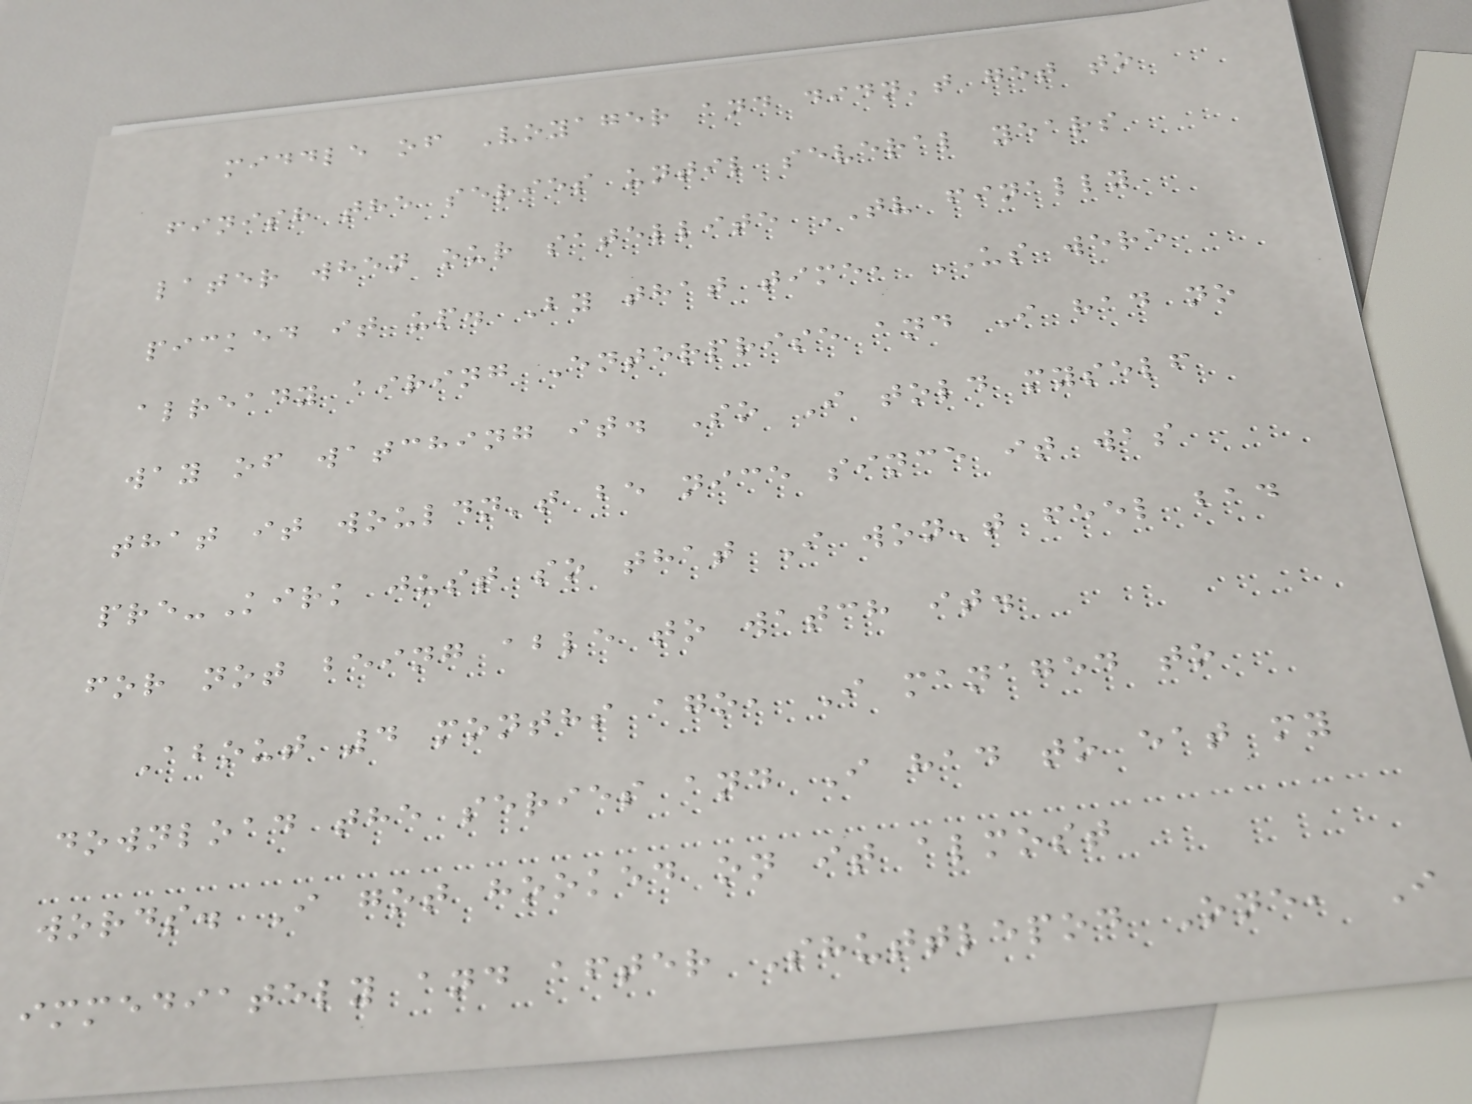middle of Voyager and didn't get to
finish the series until several years
later when our satellite TV finally
picked it up. By that time, US were
already airing Enterprise and I had no
way of watching it. So I told myself
that it wouldn't be nice since it was
pre-Kirk just so that I won't feel bad
for not being able to watch it.
About 4 months ago, I managed to
download the series and I had to eat my
words. I got hooked on it almost
immediately and after Shuttlepod One, I
